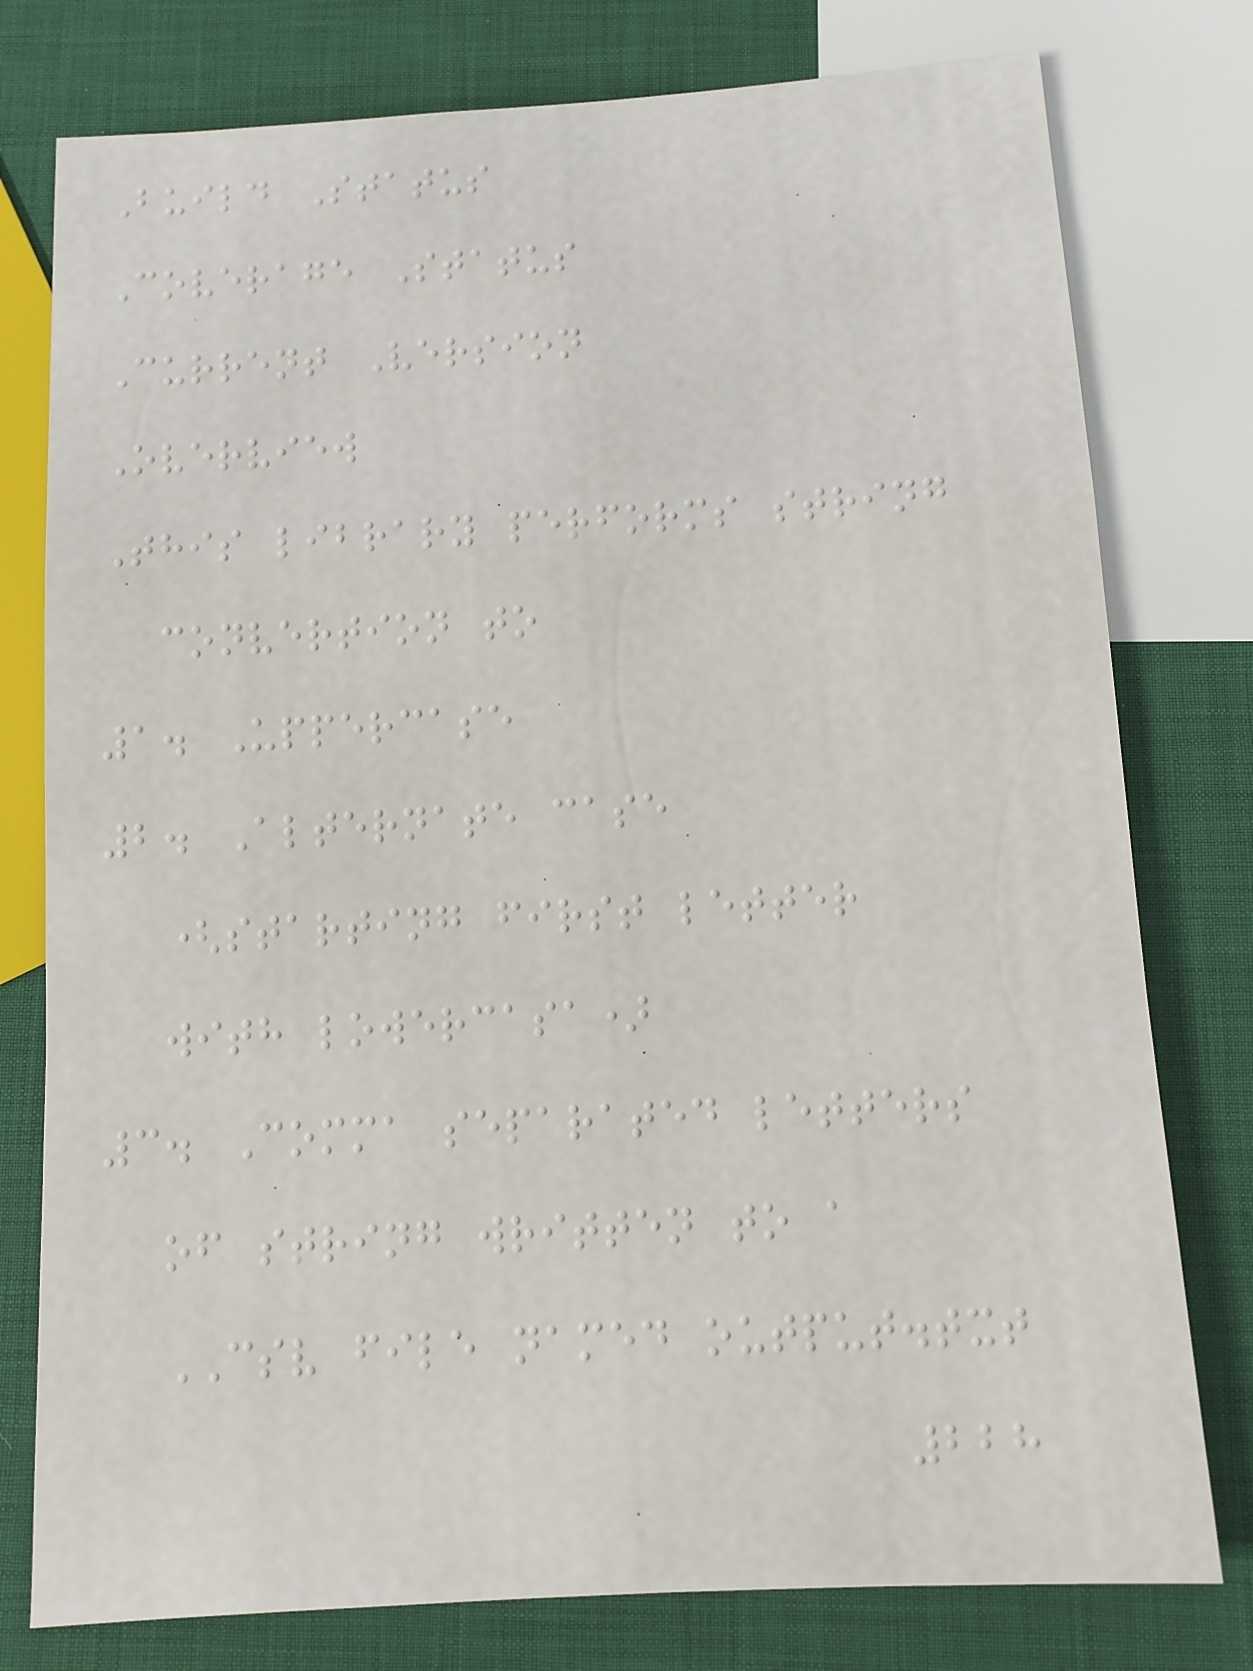Build Status
Coverage Status
Current Version
Overview
This library performs string
convertion to
1. Uppercase
2. Alternate case
(starting first letter
with lowercasa)
3. Comma separated letters
of string written to a
CSV file named output.txt
228
